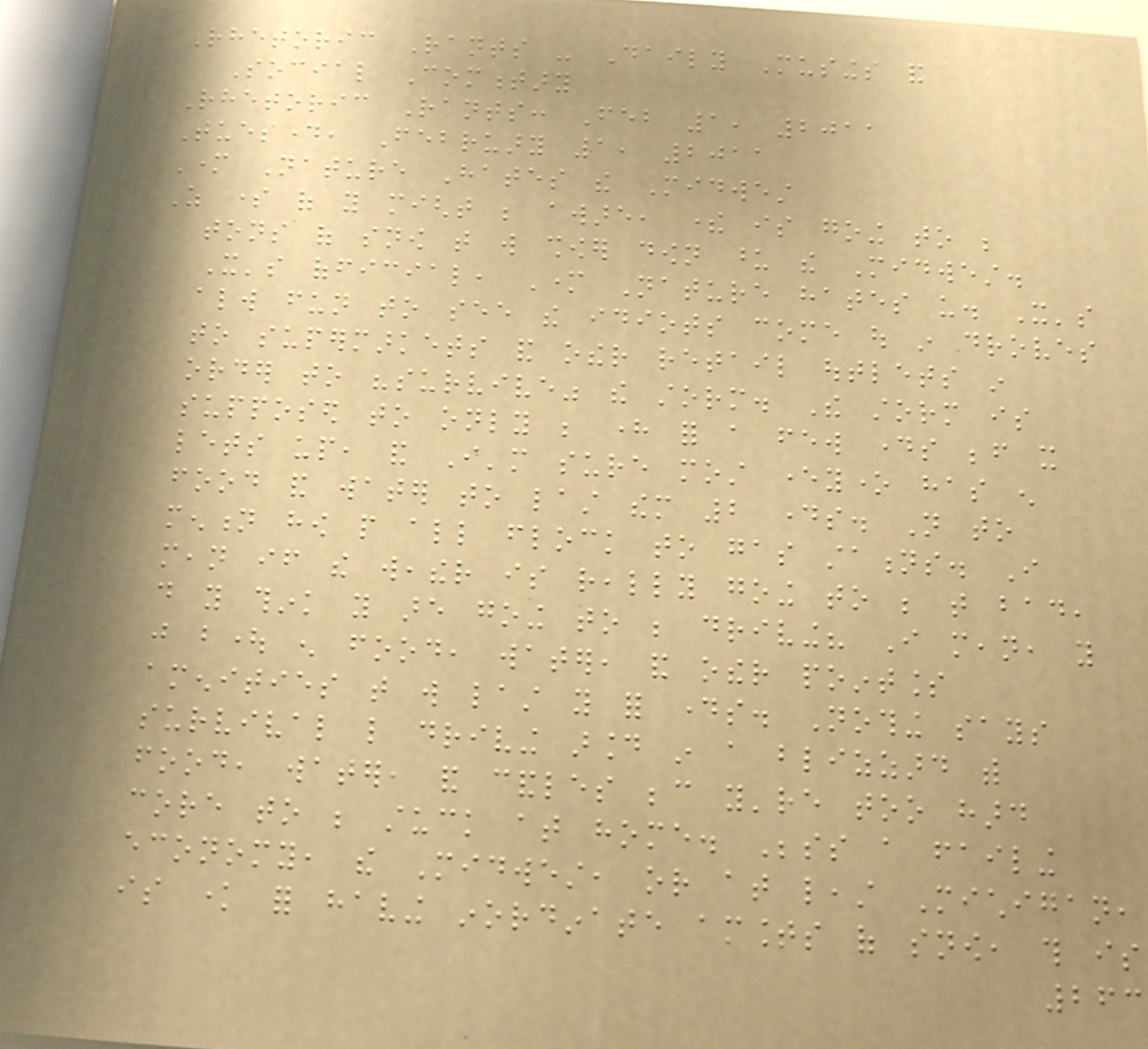Rhetoric Rants - Daily Musings and
Social Commentary
Rhetoric Rants: Feb 1, 2011
Tuesday, February 1, 2011
Mother Nature Hates the Midwest
As some of you might be aware, there is going to be
tons of snow that will shower down upon the Midwest.
It's official, Mother Nature hates us. It's
always fun to see the idiots come out in droves
to supermarkets and other retail outlets in
order to "survive" the storm. The storm is
supposed to only be here for a few days before it
lets up, and I'm sure most everyone has enough
food and water to last them 2 days. Not to
mention how people all flock to gas stations. I
mean if the weather is really going to be that bad,
do you think you are going to be driving? I mean, you
just bought enough food, water, and other pointless
amenities that will last you for days. Nothing says
survival like driving around in a blizzard with
food, water, and candles because you're too hard
core to be stuck at home. Besides a failing
economy, the Midwest, or at least Michigan,
is know for having inordinate amounts of snow, this is
263
